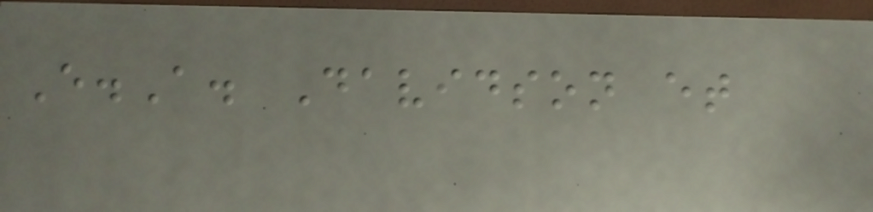E.A. Davidson et
